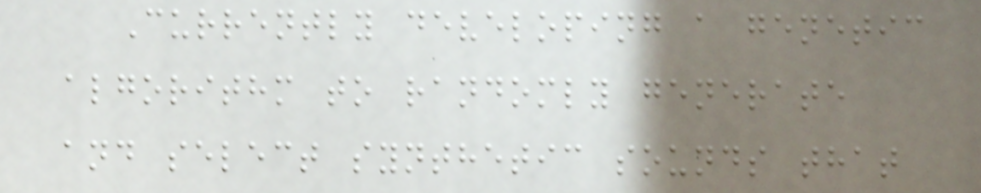Currently developing a genetic
algorithm to randomly generate
and select synthetic sounds that
